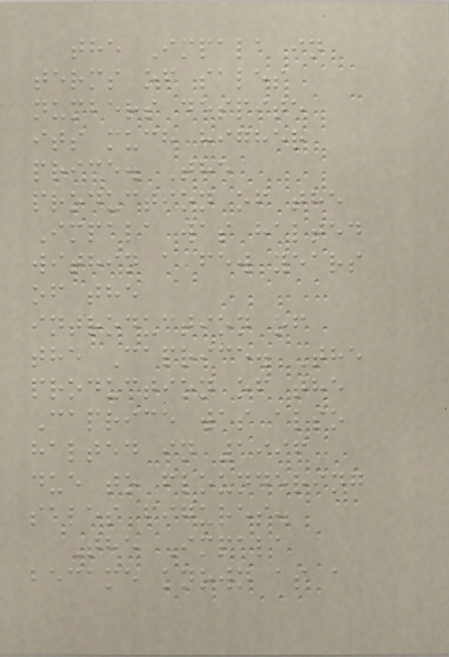the Impala in
terms of sales
numbers despite
its much higher
price. The
production of the
Impala was halted
within a few years
of the
introduction of
the Caprice. The
production of the
Caprice was also
halted in 1996
due to floundering
sales figures.
The Impala
became known as a
